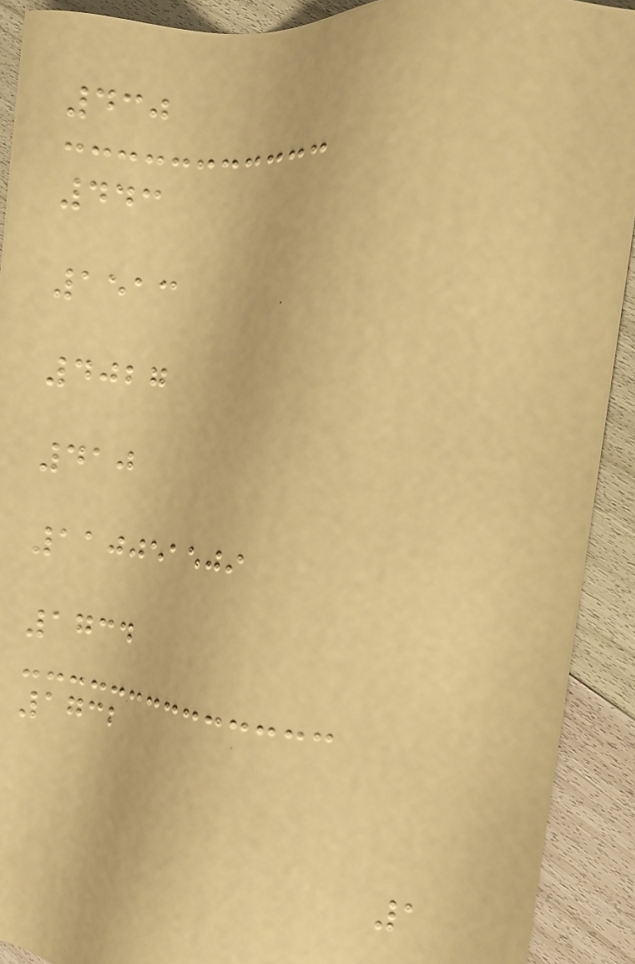430
443
1513
4027
410
110051509
1734
1732
1
